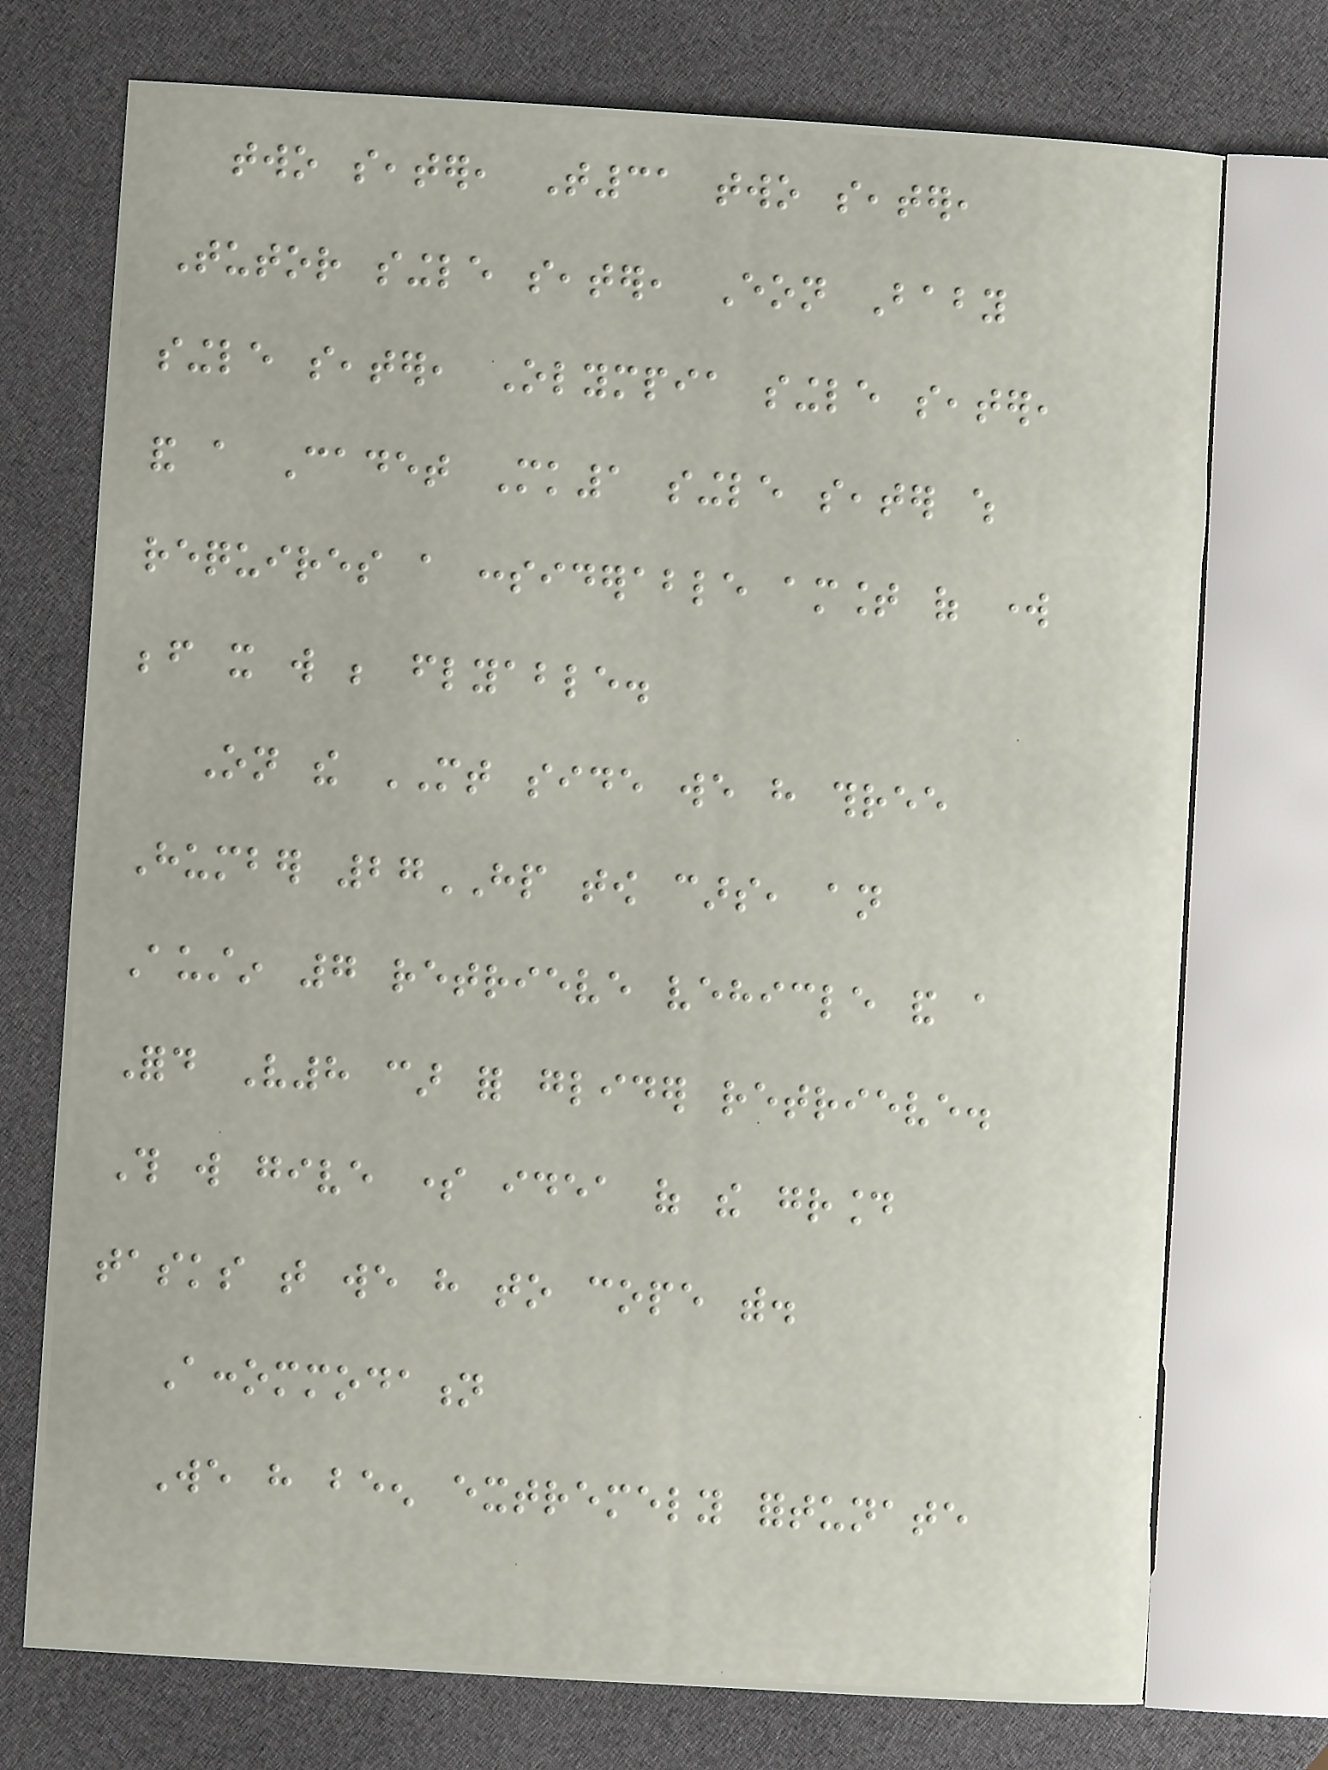two seater, T31 two seater,
Tutor single seater, Eon Baby
single seater, Olympia single seater,
and a Cadet Mk1 single seater which
requires a considerable amount of work
before it will be flyable.
On the MT side we have three
Humber 27HP tow cars, an
Austin 7 retrieve vehicle and a
Ford V8 car for glider retrieve.
This will give some idea of the ground
tasks that we have to cope with.
Accommodation
We have been extremely fortunate
